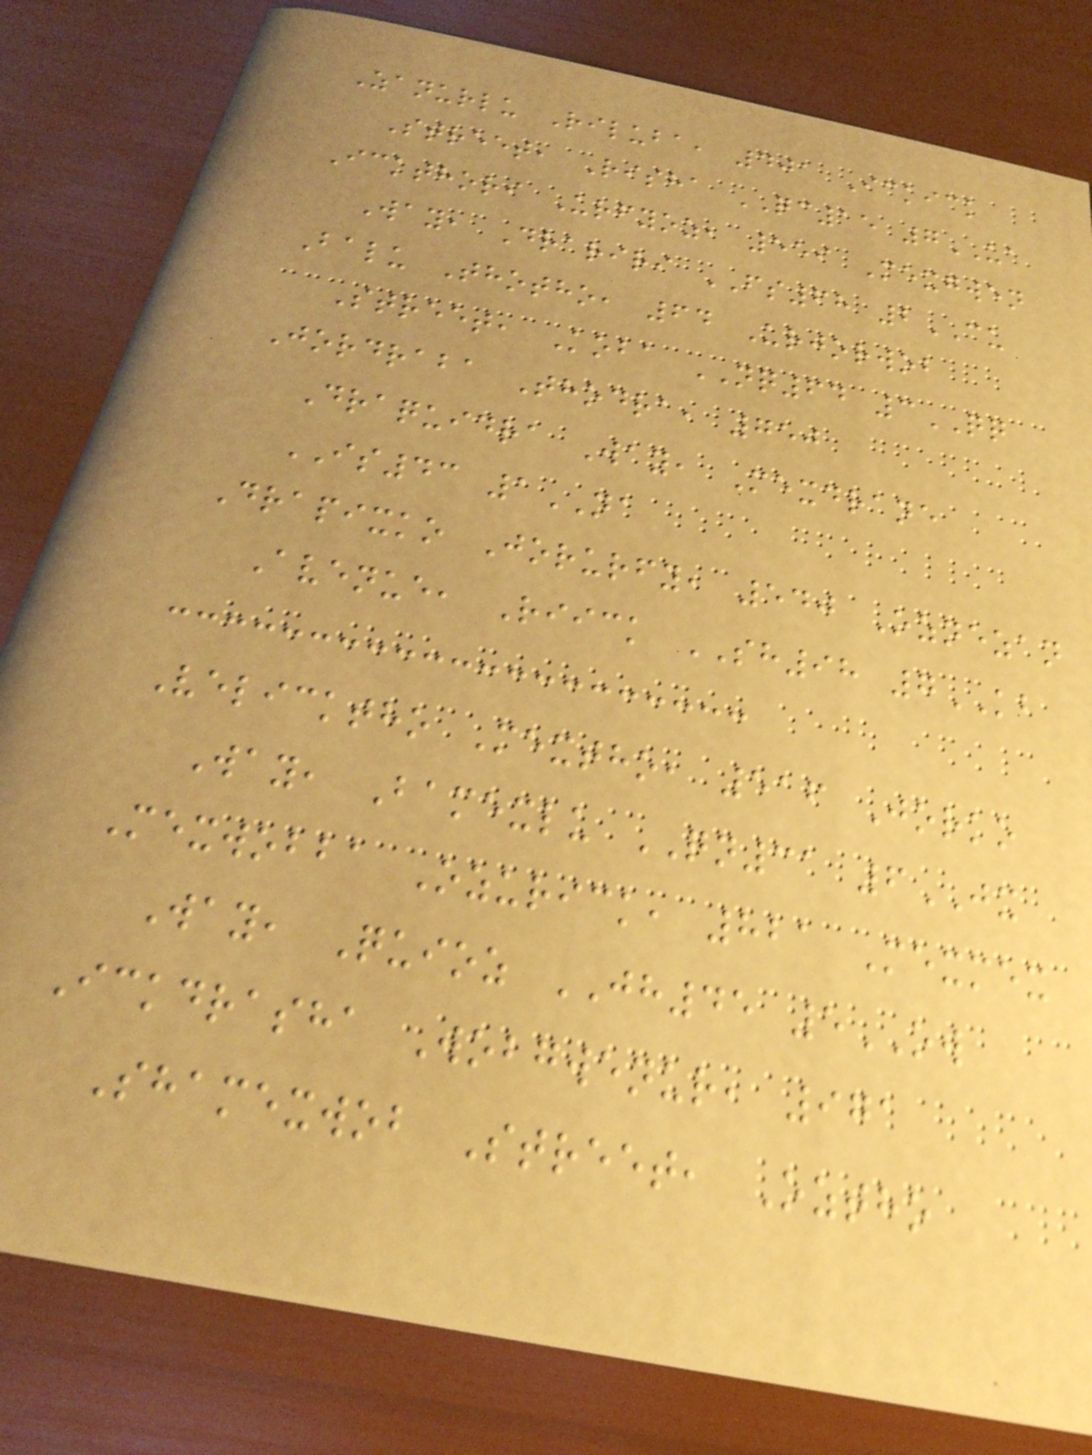Zanurlu Riluba, 401 Ickick
Street, Risha QC15 7UA
Ickthori Urfyoz, 559 Mexgwen
Way, Drariri FS68 2CU
Balu Thotho, 64 Urjorwob
Street, Koba NQ64 3QQ
Jordraba Thodra, 750
Draquidra Way, Mexdrane
IS43 1NA
Drapixko Jorurfy, 540 Oznezan
Avenue, Riick SH98 7KB
Velicktho Mextho, 516 Jorko
Way, Bamexlu QN31 6JX
Mexwobba Ozurick, 821 Mexmex
Way, Quioz JH45 5OW
Ickdrasha Wobgwenur, 971
Shamexwob Street, Oztho
